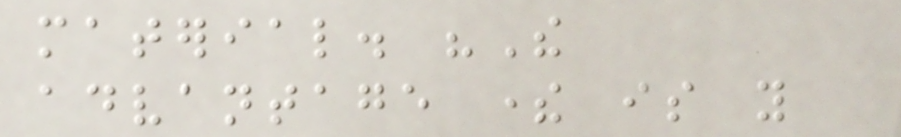material. "The
advantage there is you
